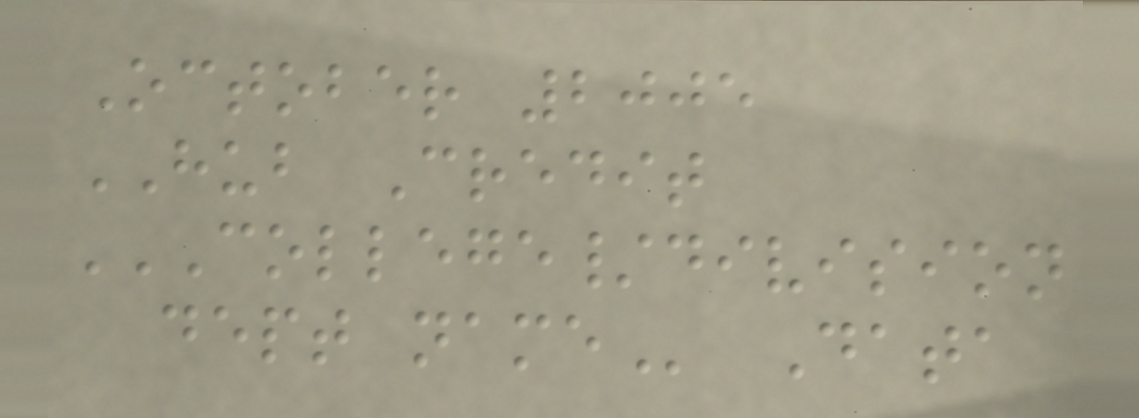October 2005
HUB Credit
COLLEGE/DIVISION
DEPT NAME Data
